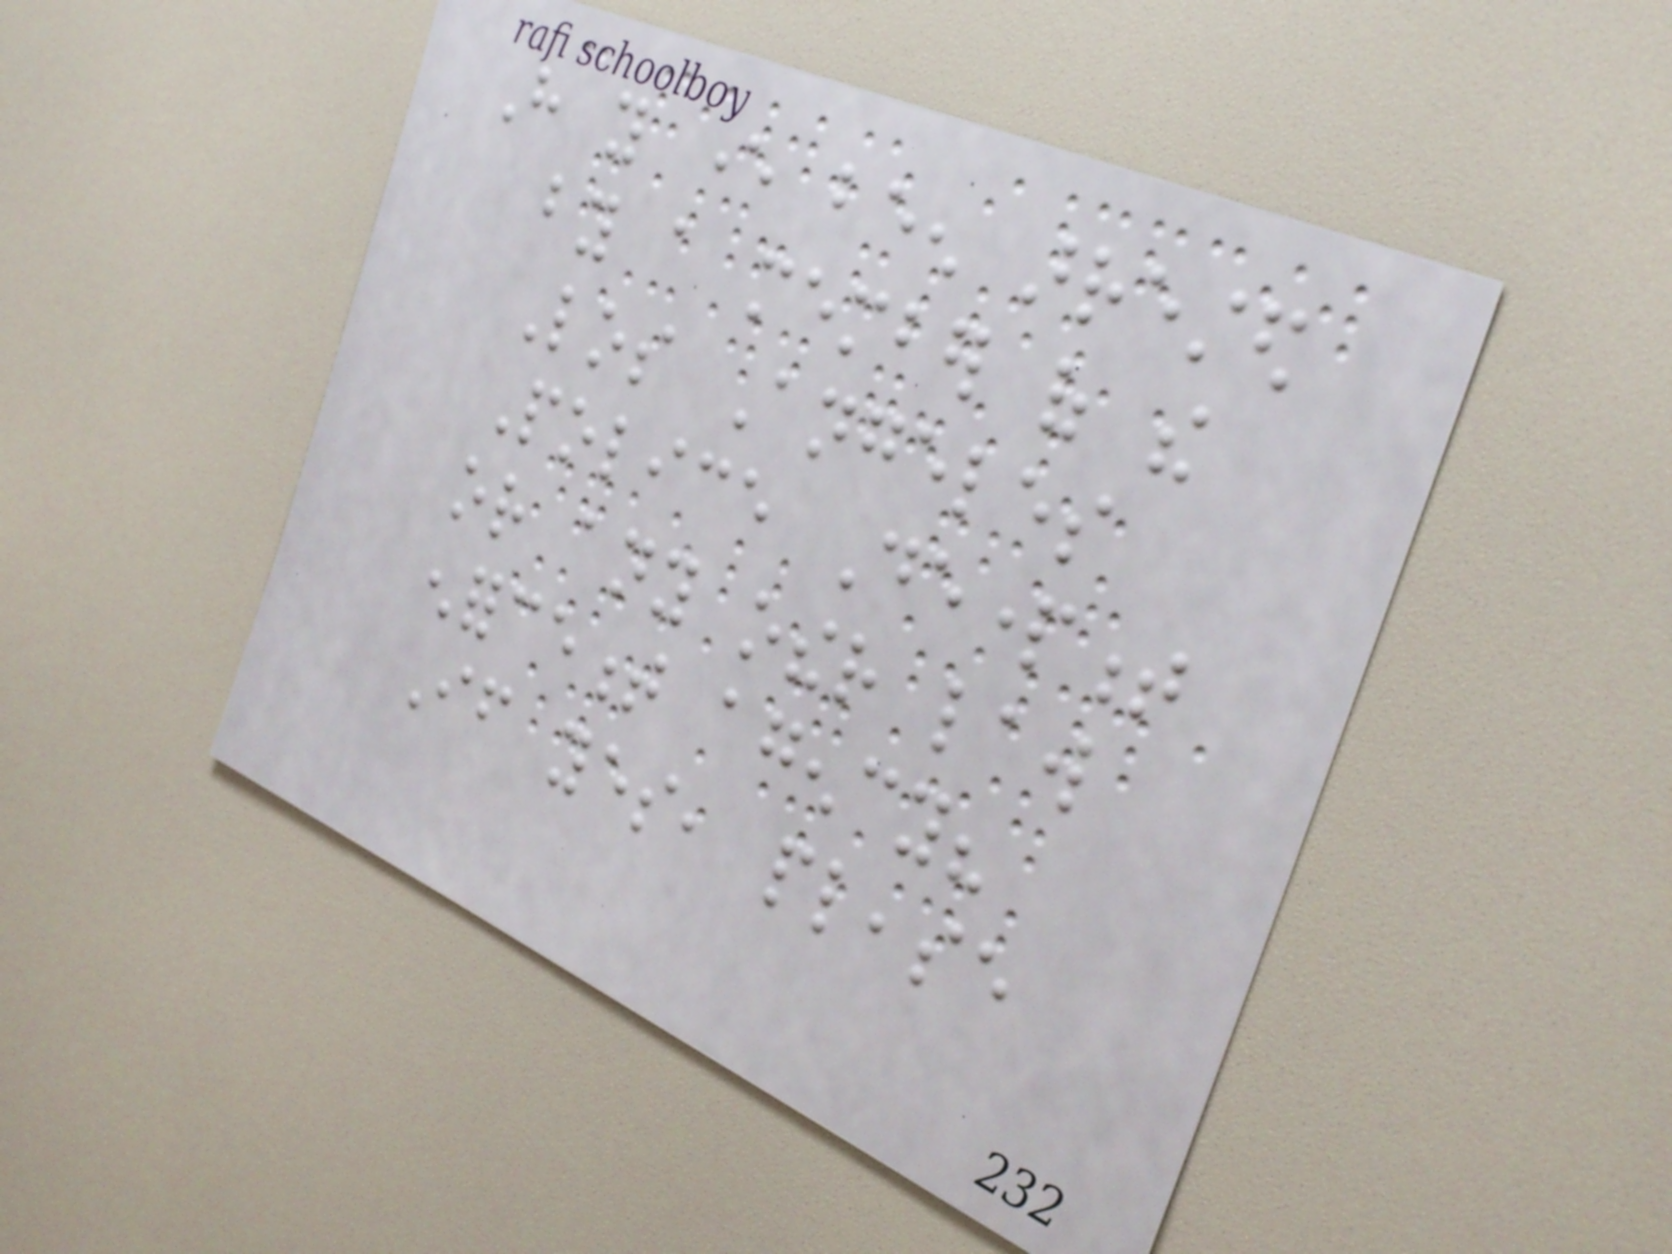Have you ever been arrested
by a member of the
Los Angeles
Police Department
or any other law
enforcement agency?
If yes, please
